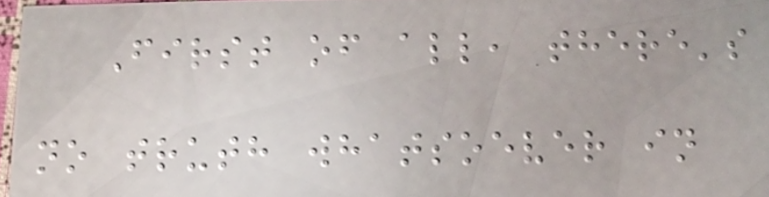First of all, there's
no truth whatsoever in
